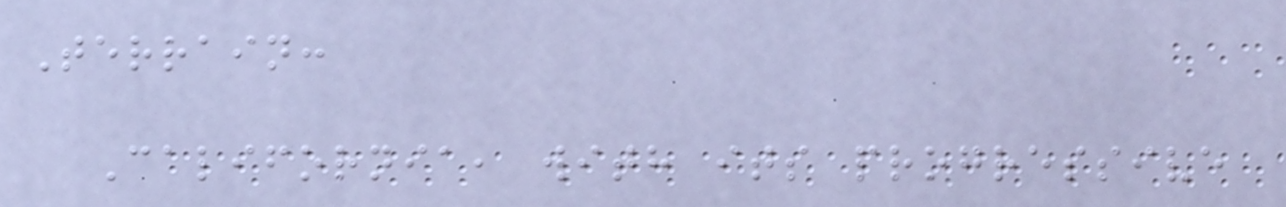Terrain:
California, with its progressive
